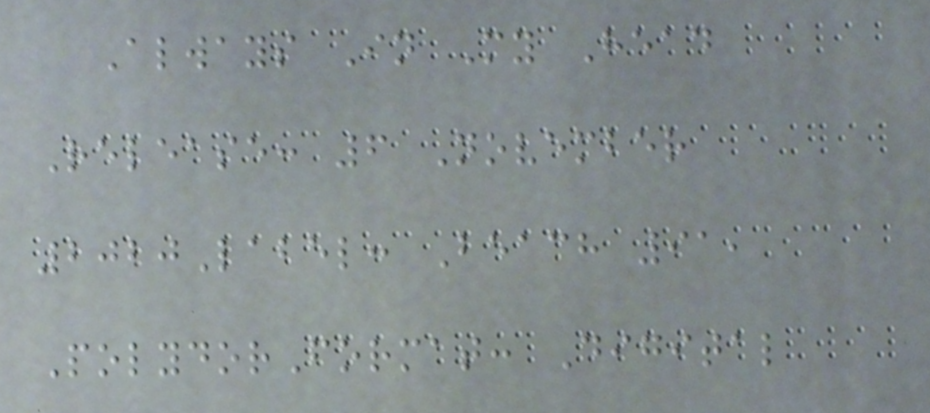Always In My Head
Release: 6 November
2020Label: Beach 91,
PolydorFormat: Digital
